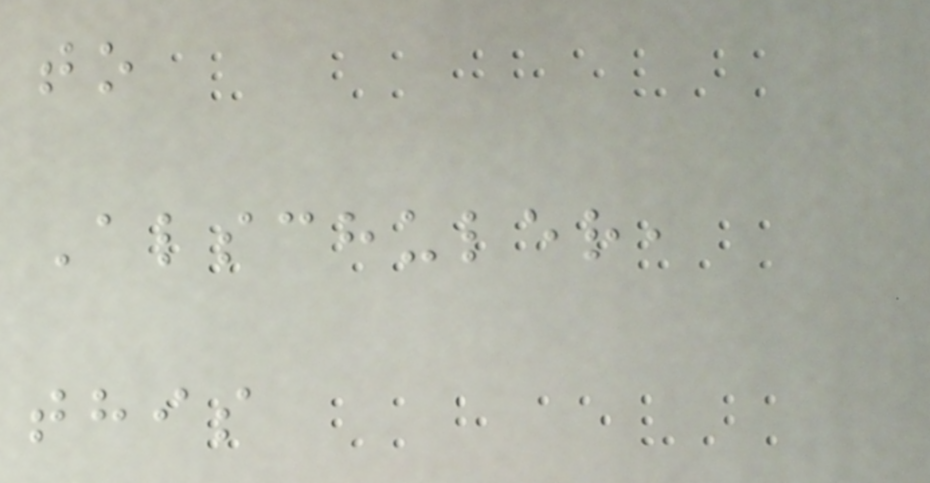to
Alschuler,
this
